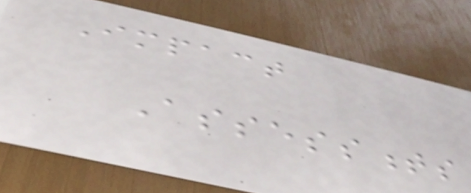Impact
Assessments
